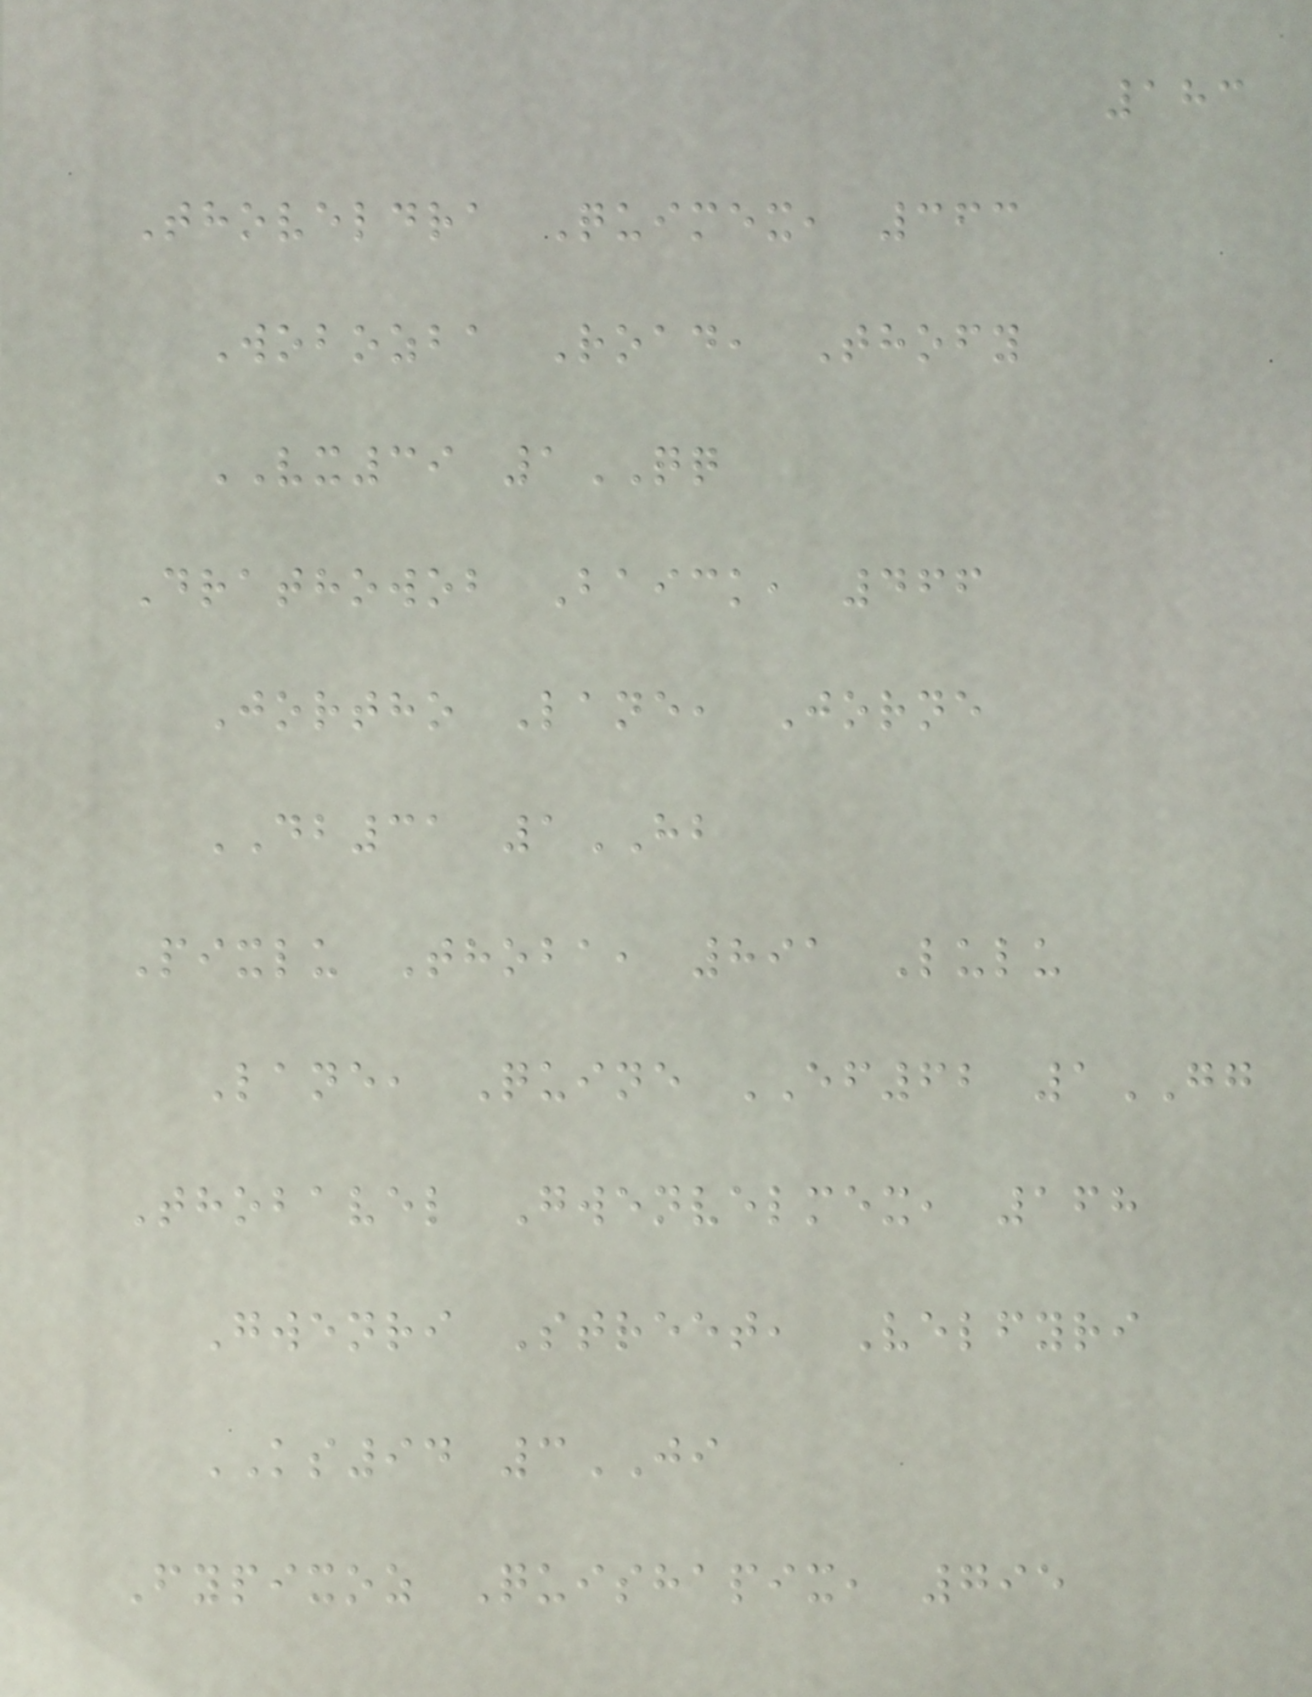183
Thoveldra Quimex, 363
Wobozba Road, Thofy
VX39 1QQ
Drathowob Baick, 466
Jortho Lane, Jorne
DB31 1HB
Pixlu Thoba, 891 Lulu
Lane, Quine EF62 1GG
Thobavel Gwenvelmex, 168
Gwenri Street, Velfyri
KS94 3JI
Fypixoz Quishapix, 795
